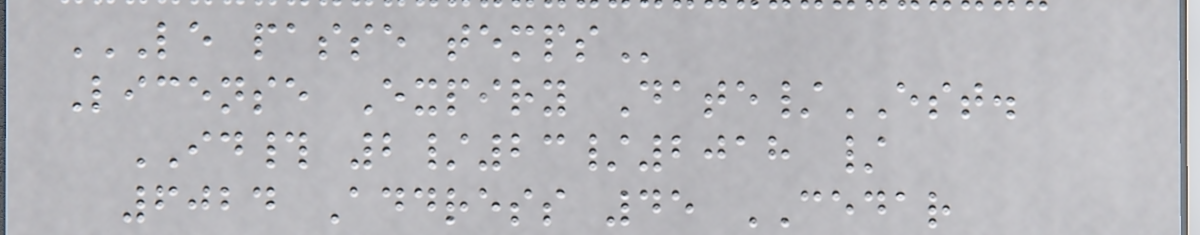LE PASSE TEMPS
License Expiry Date/EST.
ID# 2/23/2018 /
6024 Address 45 CEDAR
